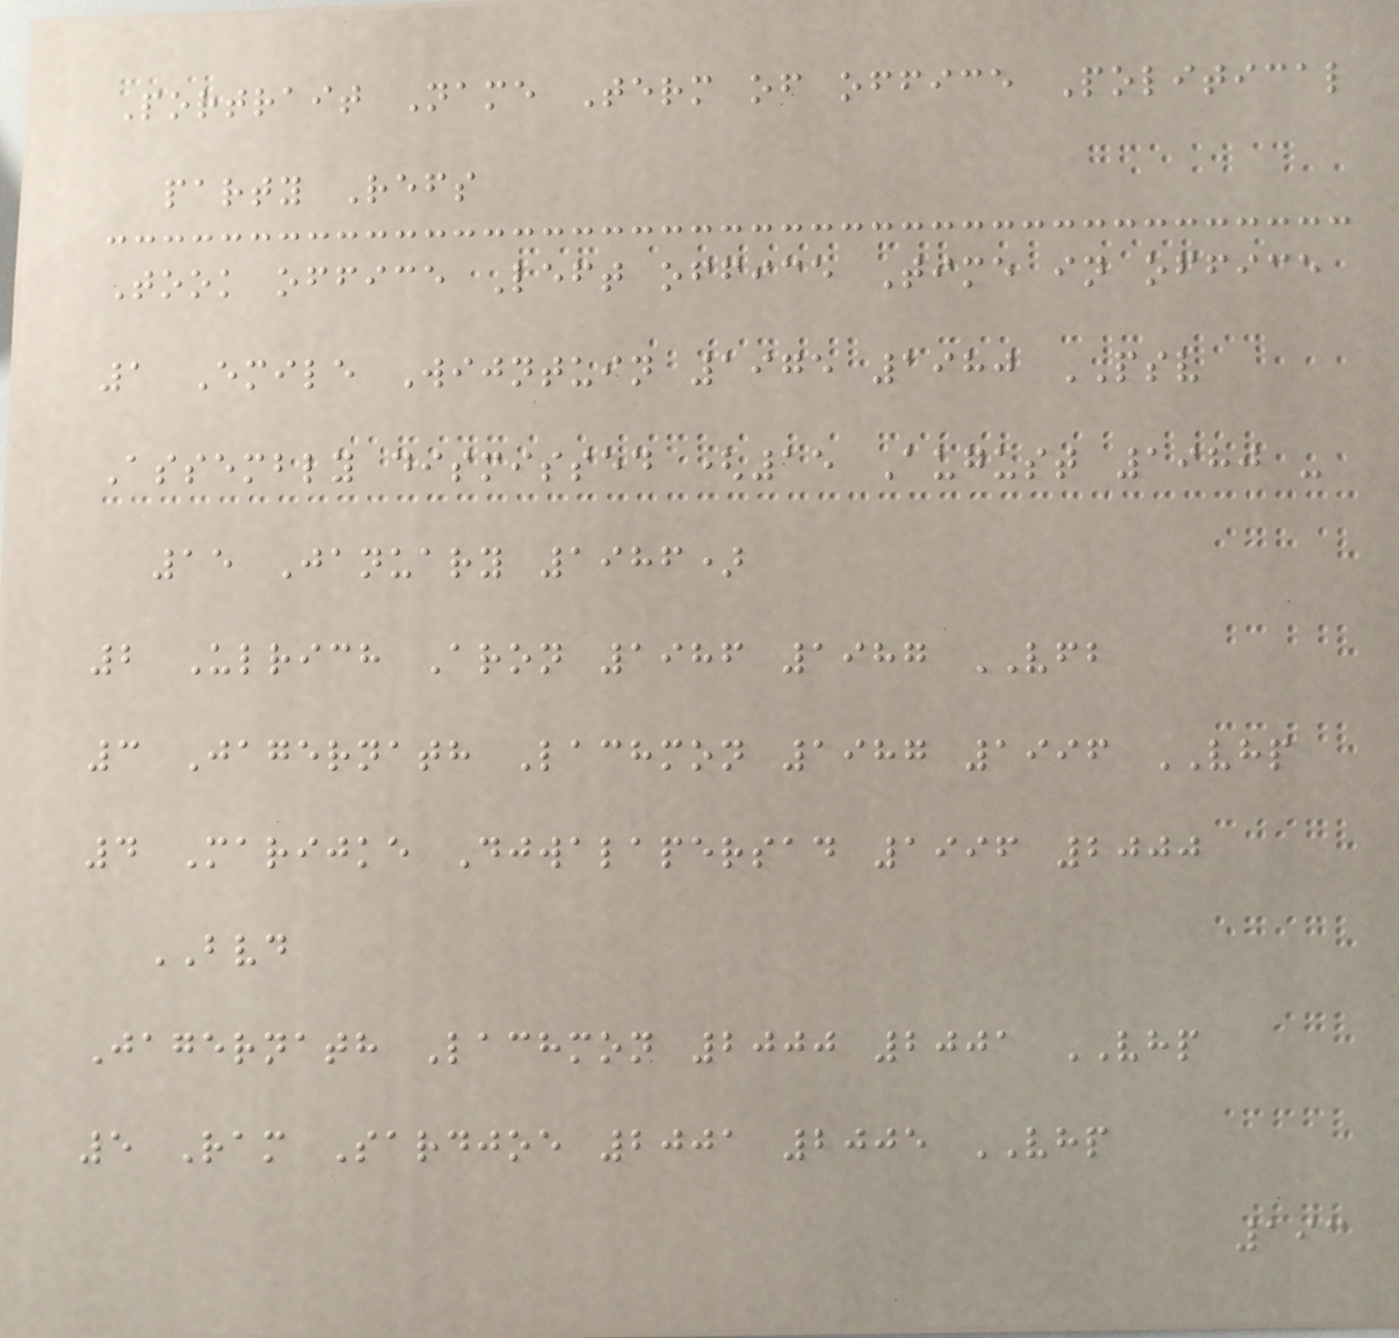Portrait Name Term of office Political
party Refs
Took office Left office Time in office
1 Emile Wijntuin 1975 1980 PSV
Assembly dismissed (15 August 1980 -
15 January 1986)
2 Ulrich Aron 1986 1987 VFB
3 Jagernath Lachmon 1987 1996 VHP
4 Marijke Djwalapersad 1996 2000
BVD
Jagernath Lachmon 2000 2001 VHP
5 Ram Sardjoe 2001 2005 VHP
193
